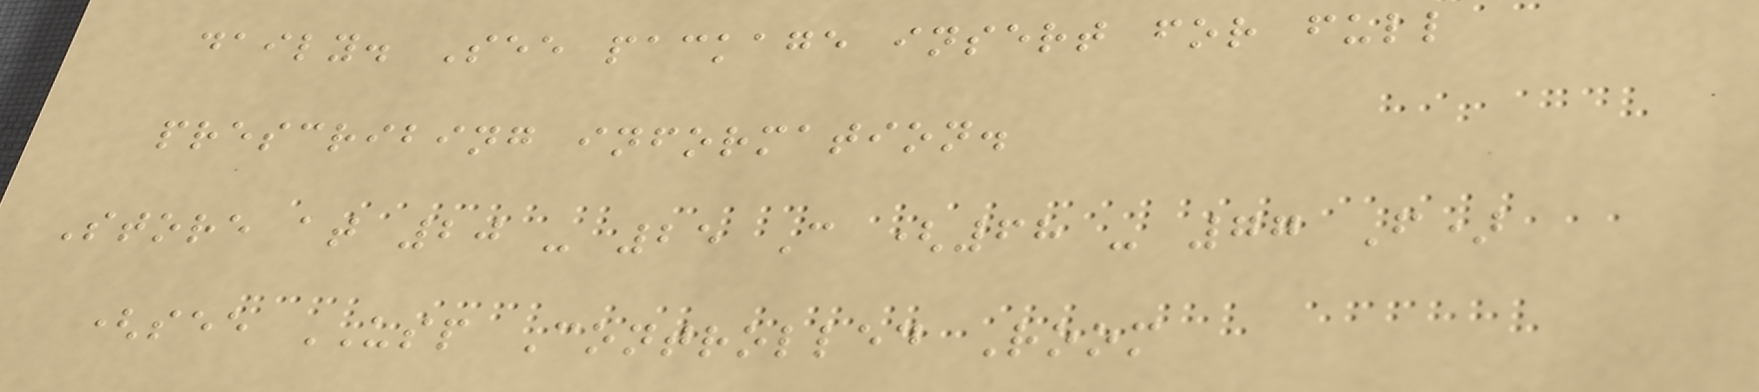daily. See package insert for full
prescribing information.
Store at 20 - 25 C (68 - 77 F)
(see USP Controlled Room
